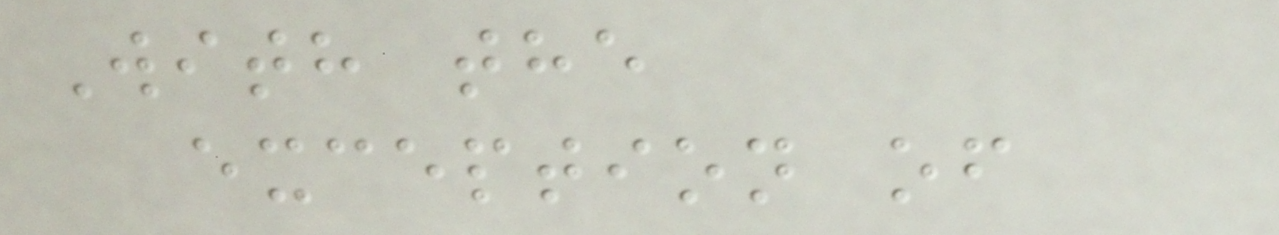With the
exception of
